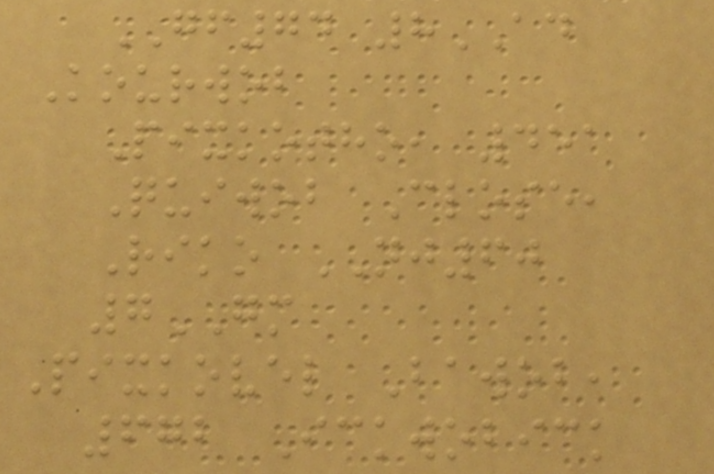GF74 8AD
Kourwob
Pixkotho, 451
Quiwob Close,
Riko NJ60
7GM
Pixkovel Bawob,
672 Ickwobick
